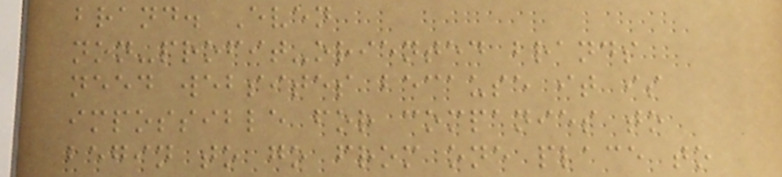brand. Even
non-profit-oriented brands
need websites because it is
impossible for companies to
begin to go from one place to
